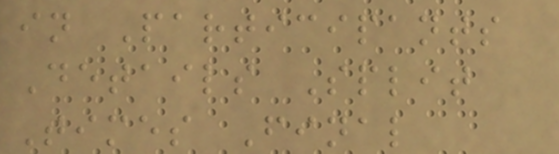in Participants
Details Split
Times Final
